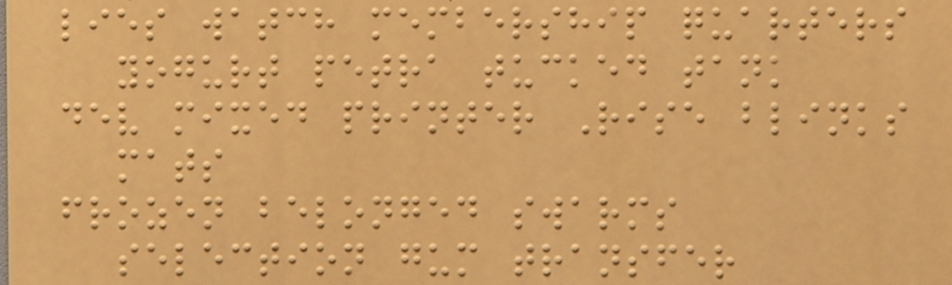lies watch membership quarters
yogurt petra tucked tank
dev mixed printer Rise blinks
mats
frozen belonged swarms
selection gum transfer
